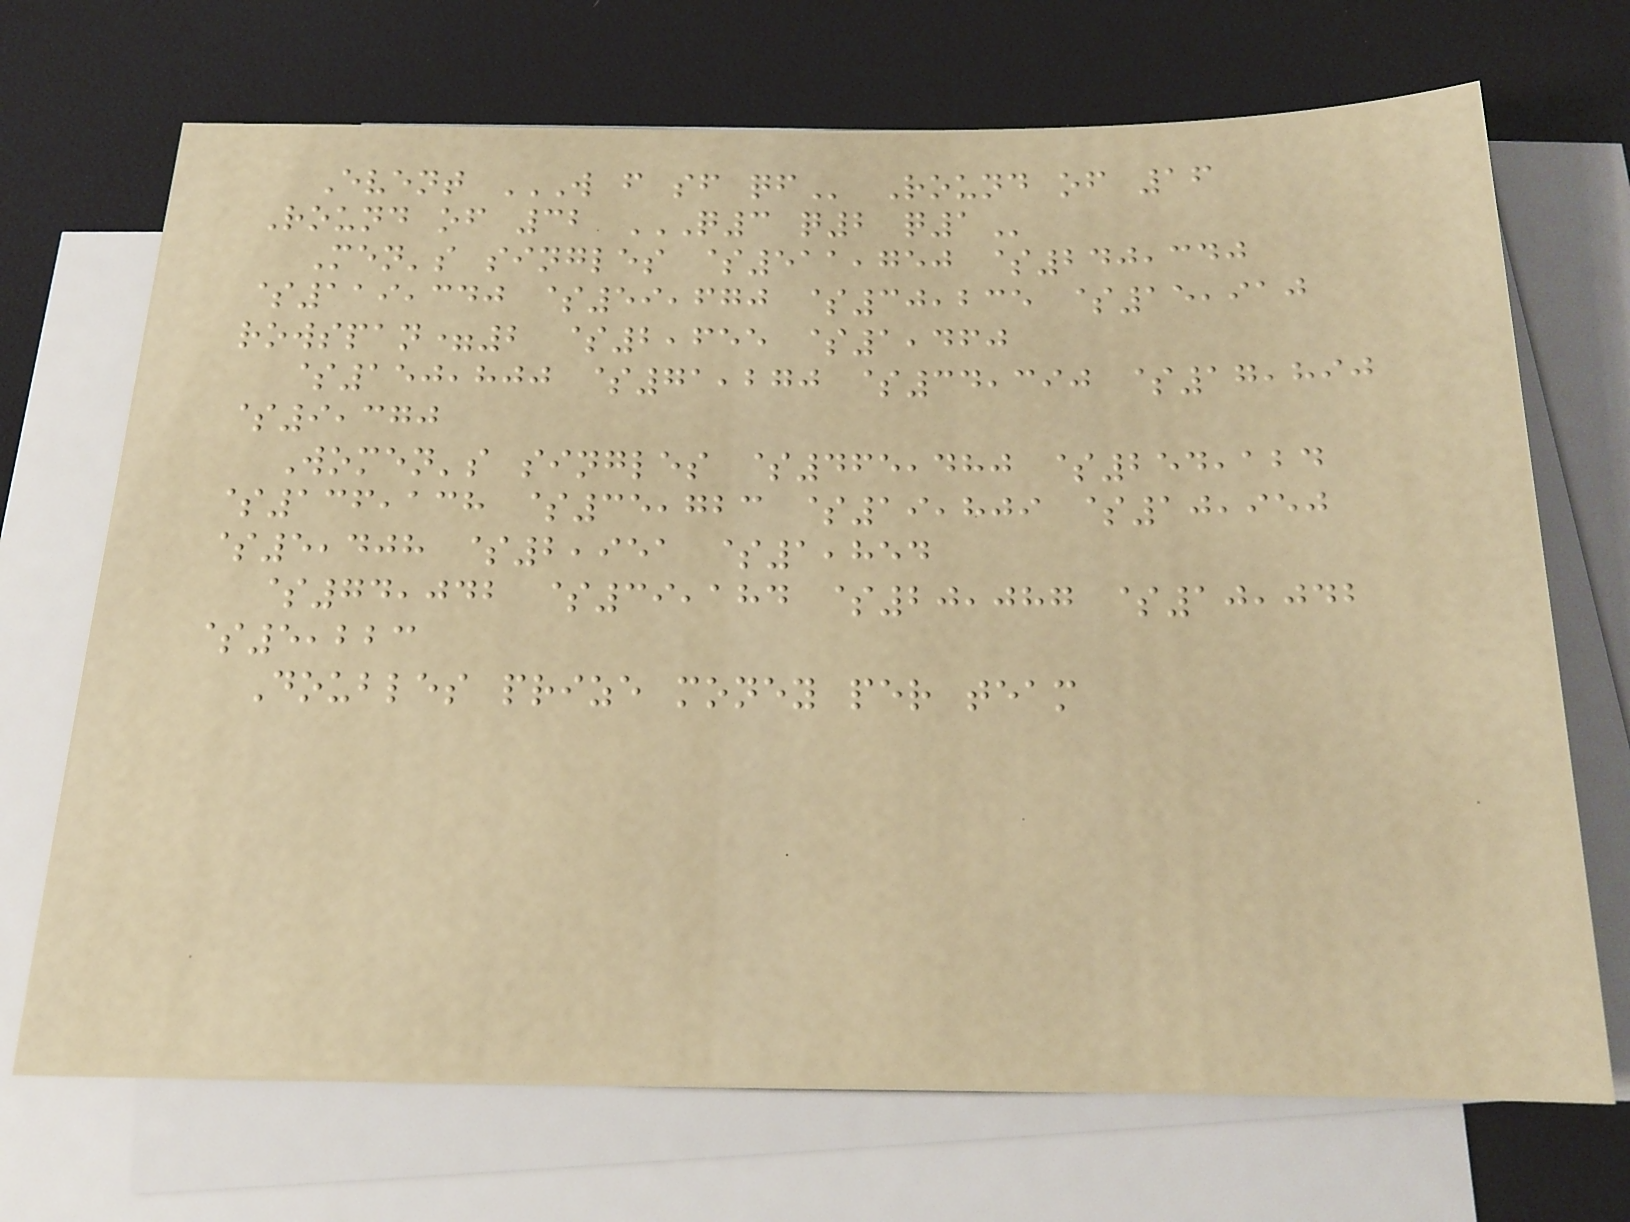Event W F SF QF Round of 16
Round of 32 Q3 Q2 Q1
Men's singles $511,750 $240,340
$119,340 $59,670 $30,235 $15,910
rowspan=2 $2,655 $1,460
$150,800 $71,270 $34,390 $17,890
$9,370
Women's singles $465,480 $254,124
$136,138 $35,723 $19,809 $10,950
$5,408 $2,951 $1,854
$74,042 $39,184 $20,087 $10,042
$5,223
Doubles prize money per team
